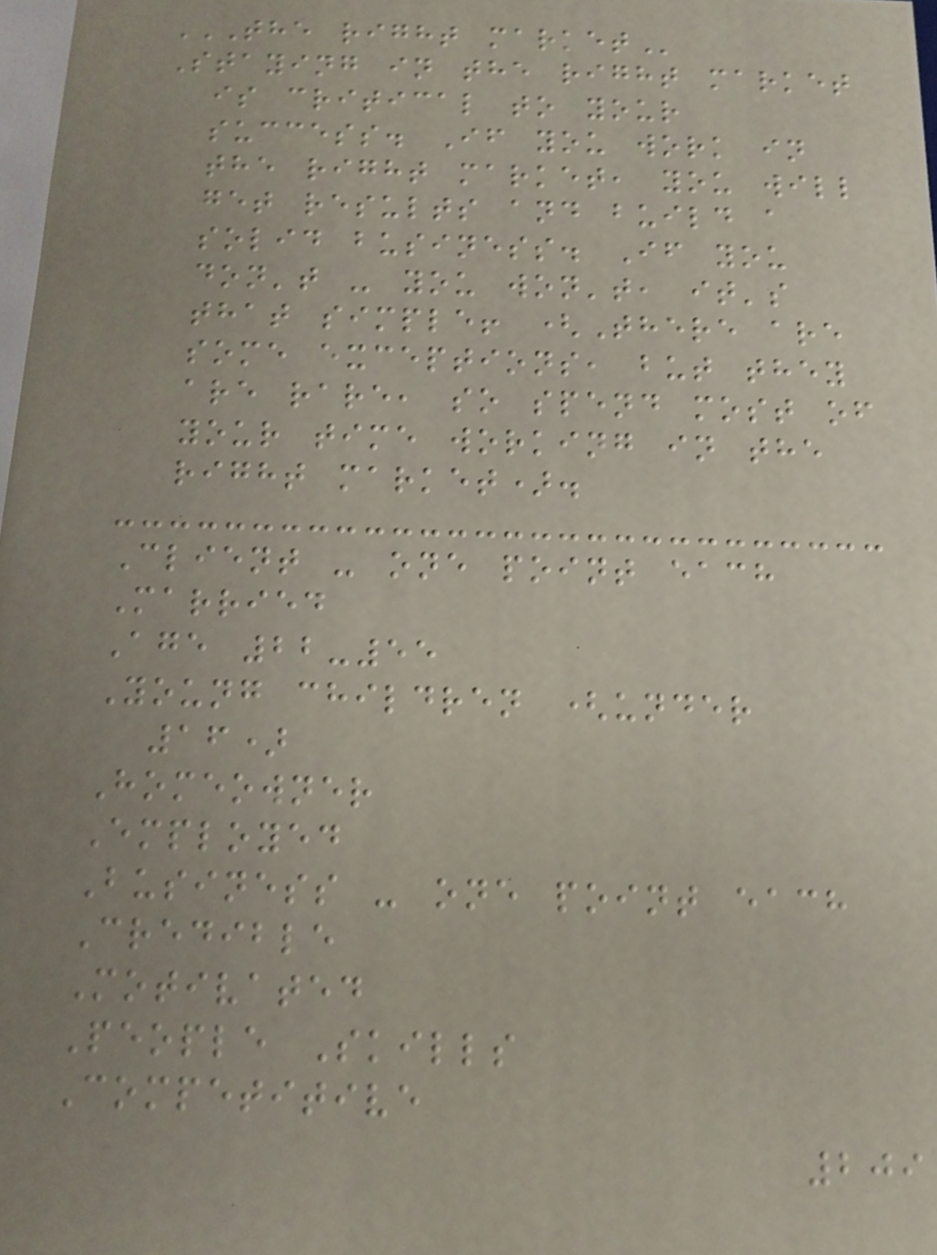THE RIGHT MARKET
Staying in the right market
is critical to your
success. If you work in
the right market, you will
get results and build a
solid business. If you
don't - you won't, it's
that simple! (There are
some exceptions, but they
are rare, so spend most of
your time working in the
right market).
Client - one point each
Married
Age 22-55
Young children (under
16)
Homeowner
Employed
Business - one point each
Credible
Motivated
People Skills
Competitive
209
